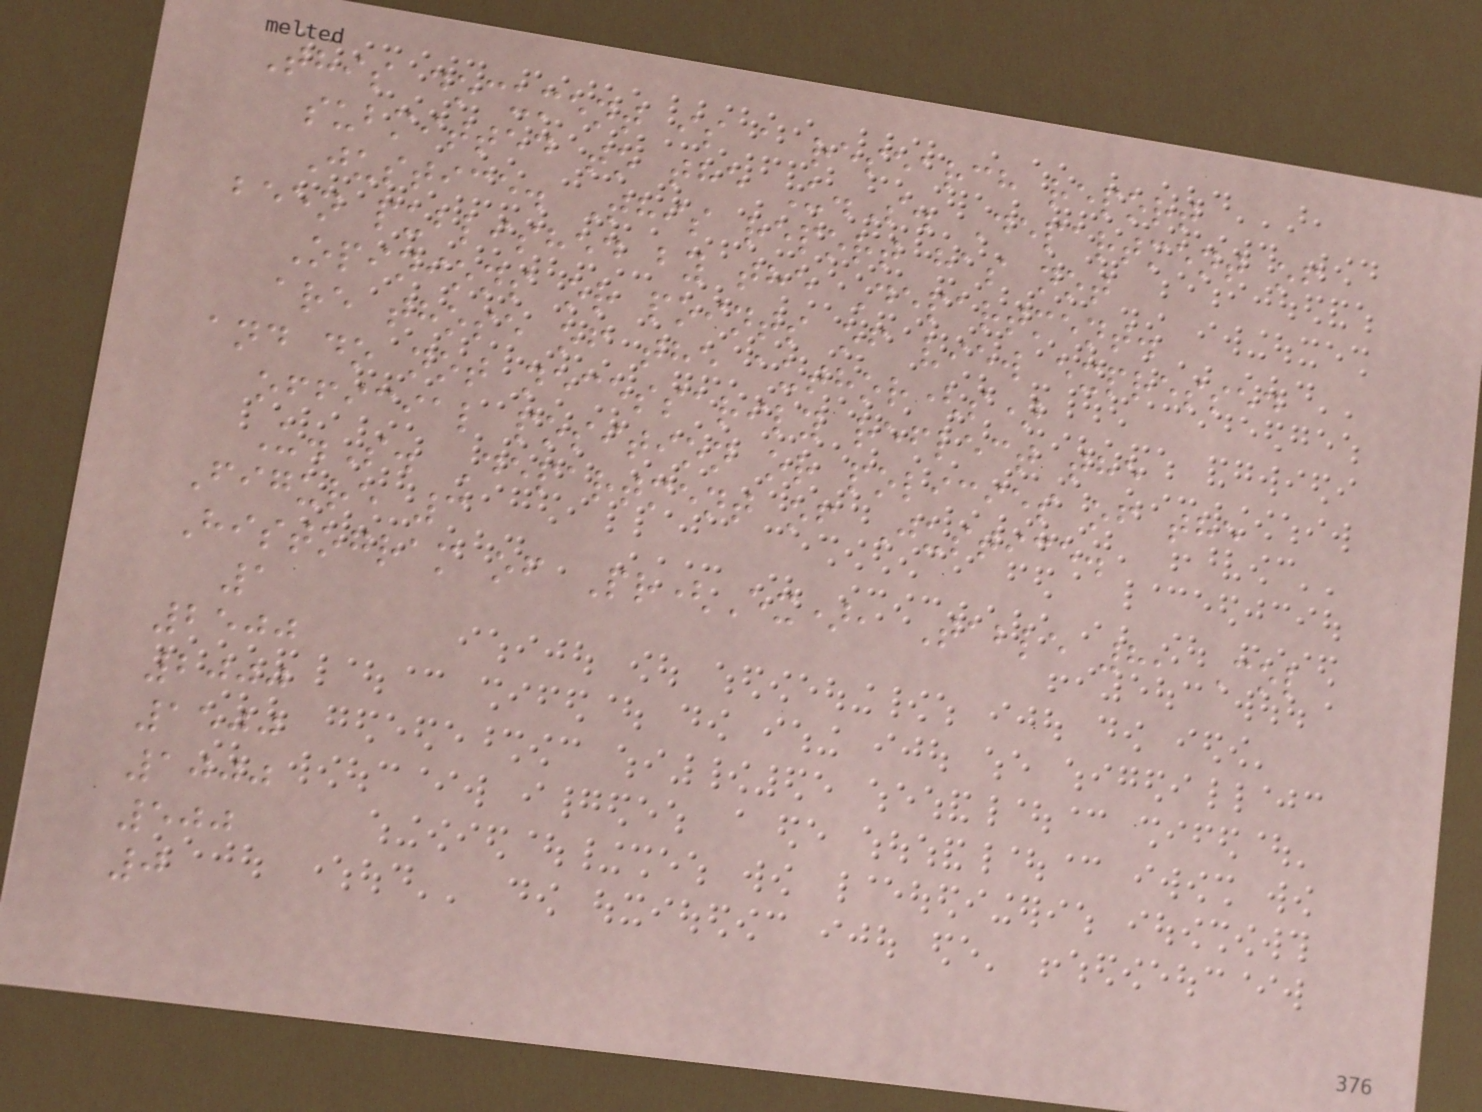This document is a research report
submitted to the U.S. Department of
Justice. This report has not
been published by the Department.
Opinions or points of view expressed
are those of the author(s)
and do not necessarily reflect the
official position or policies of the
U.S. Department of Justice.
Figure 3
Histogram of Pr(Ex), Table 8, Col
1
2500
2000
1500
1000
500
0
